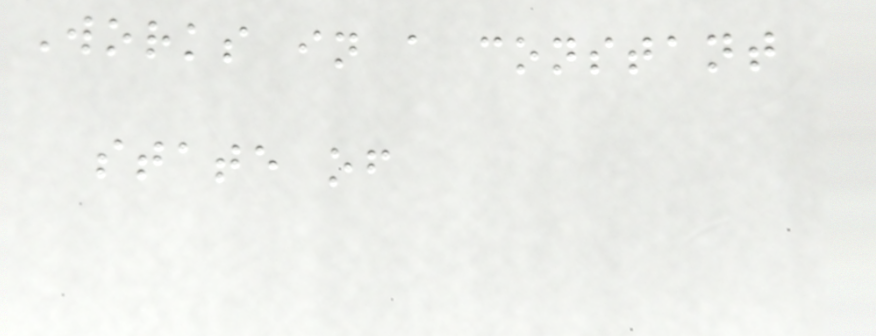Works in a constant
state of
